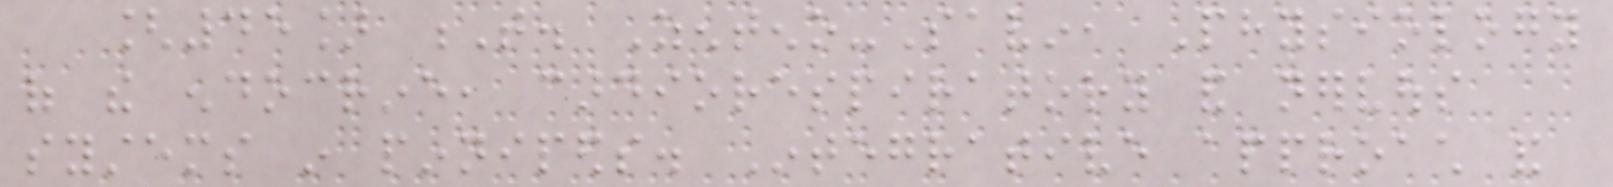[45] T. Zenteno-Savin, Physiology
of the endocrine, cardiorespiratory and nervous
systems in pinnipeds. Integrative approach and
